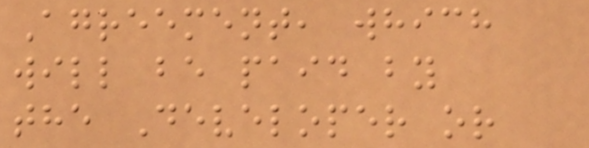Agreement, which
will be paid by
the Developer or
